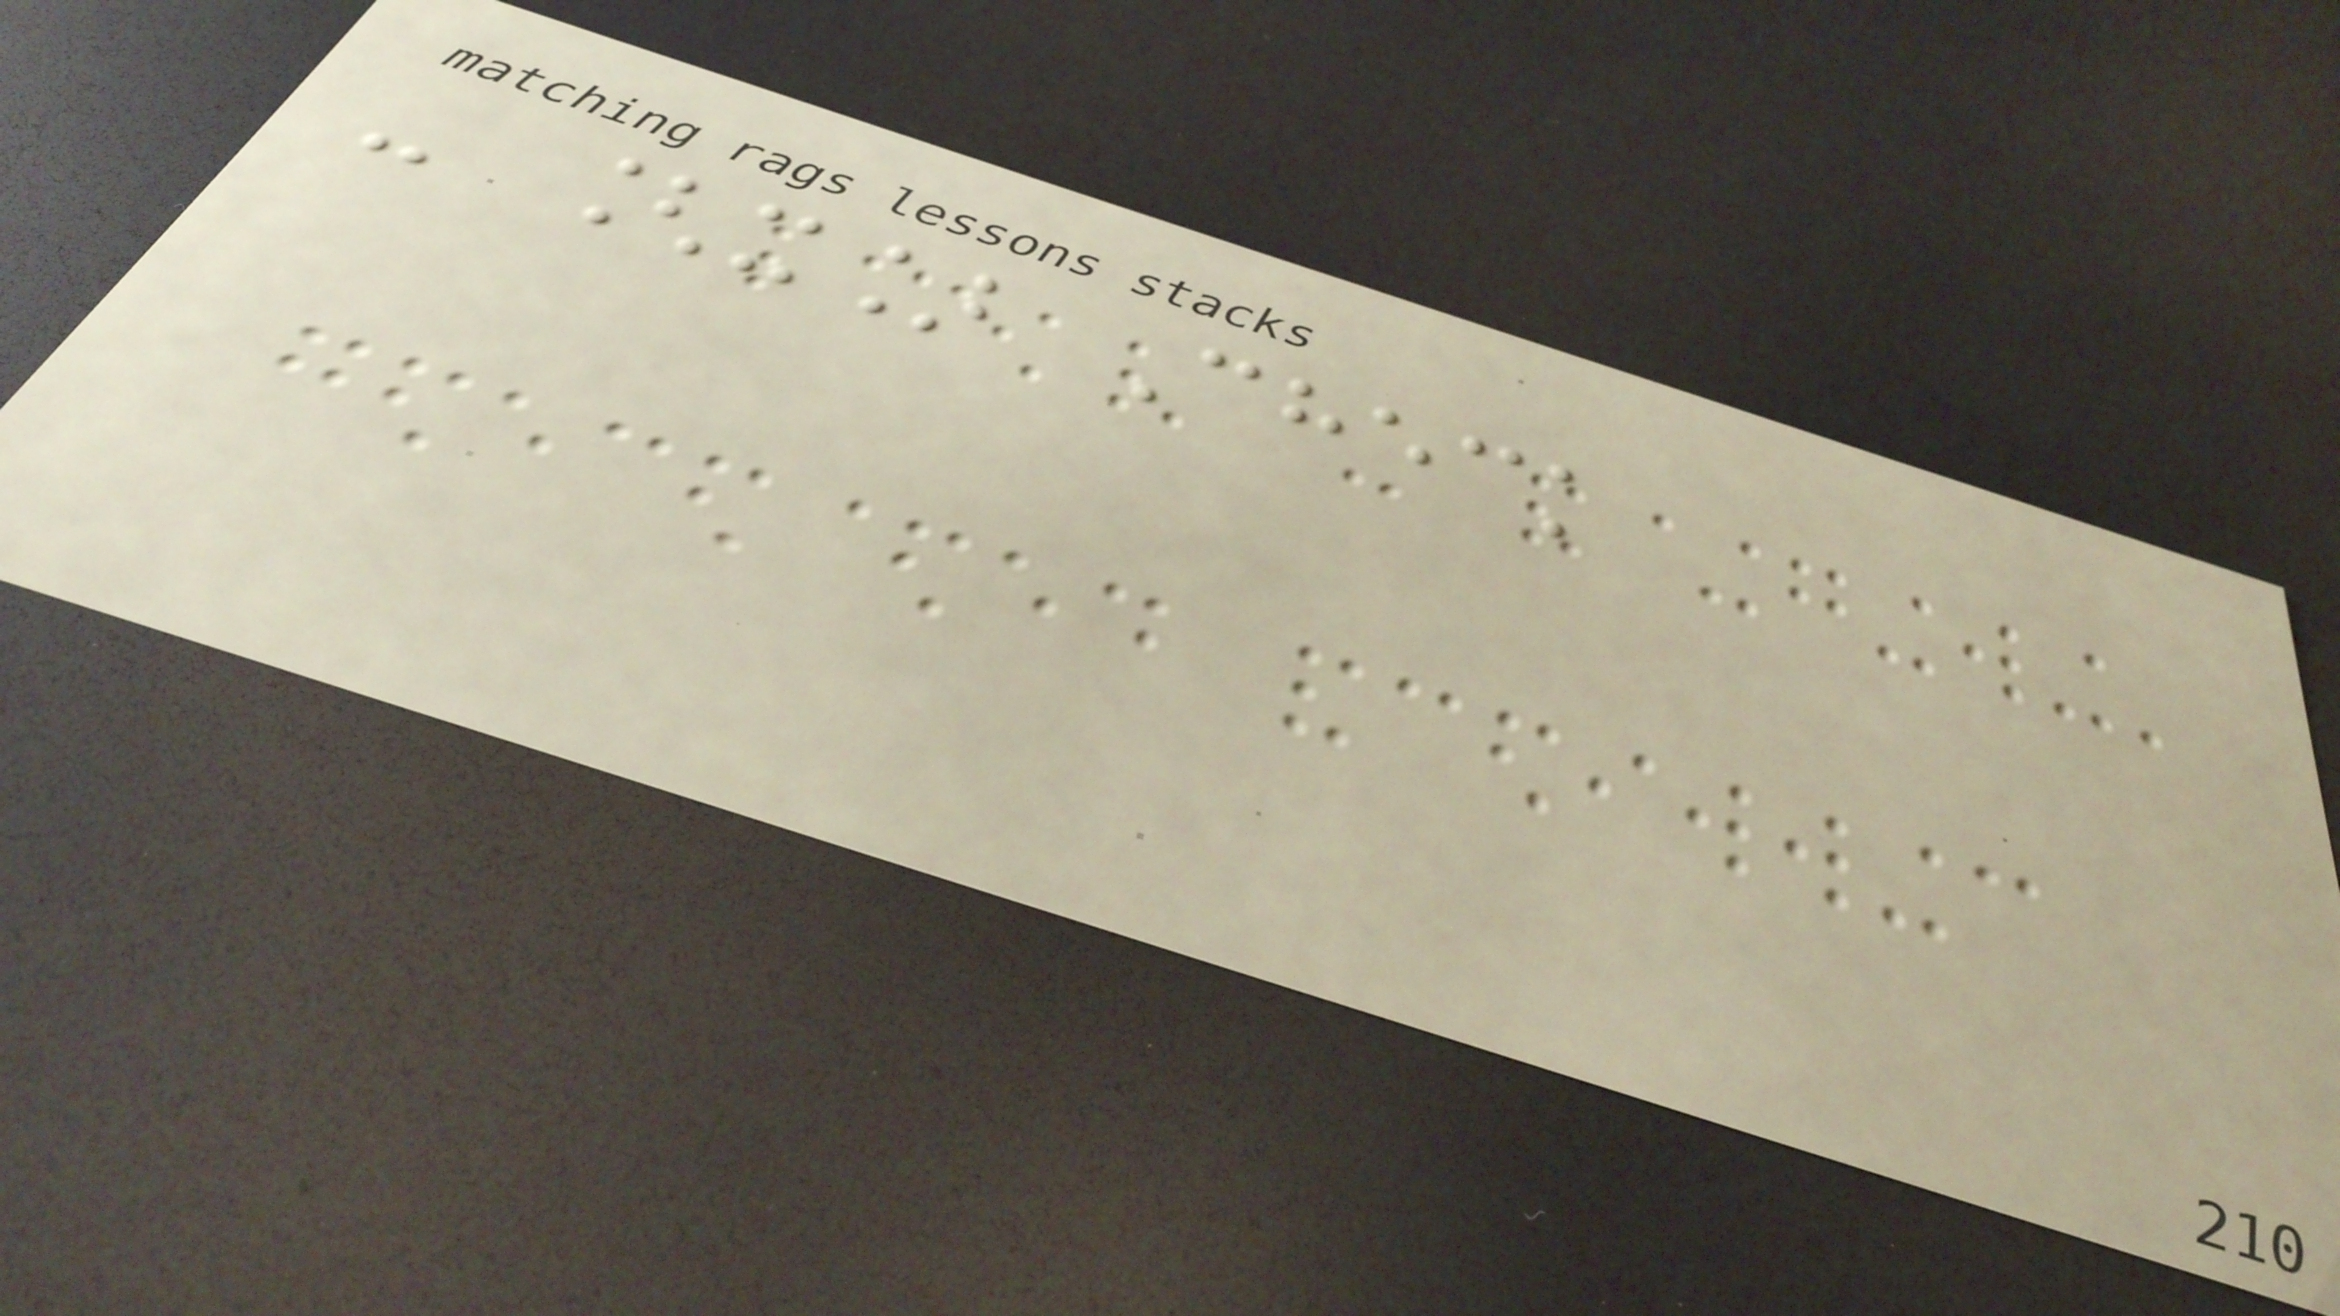- [x] Check
